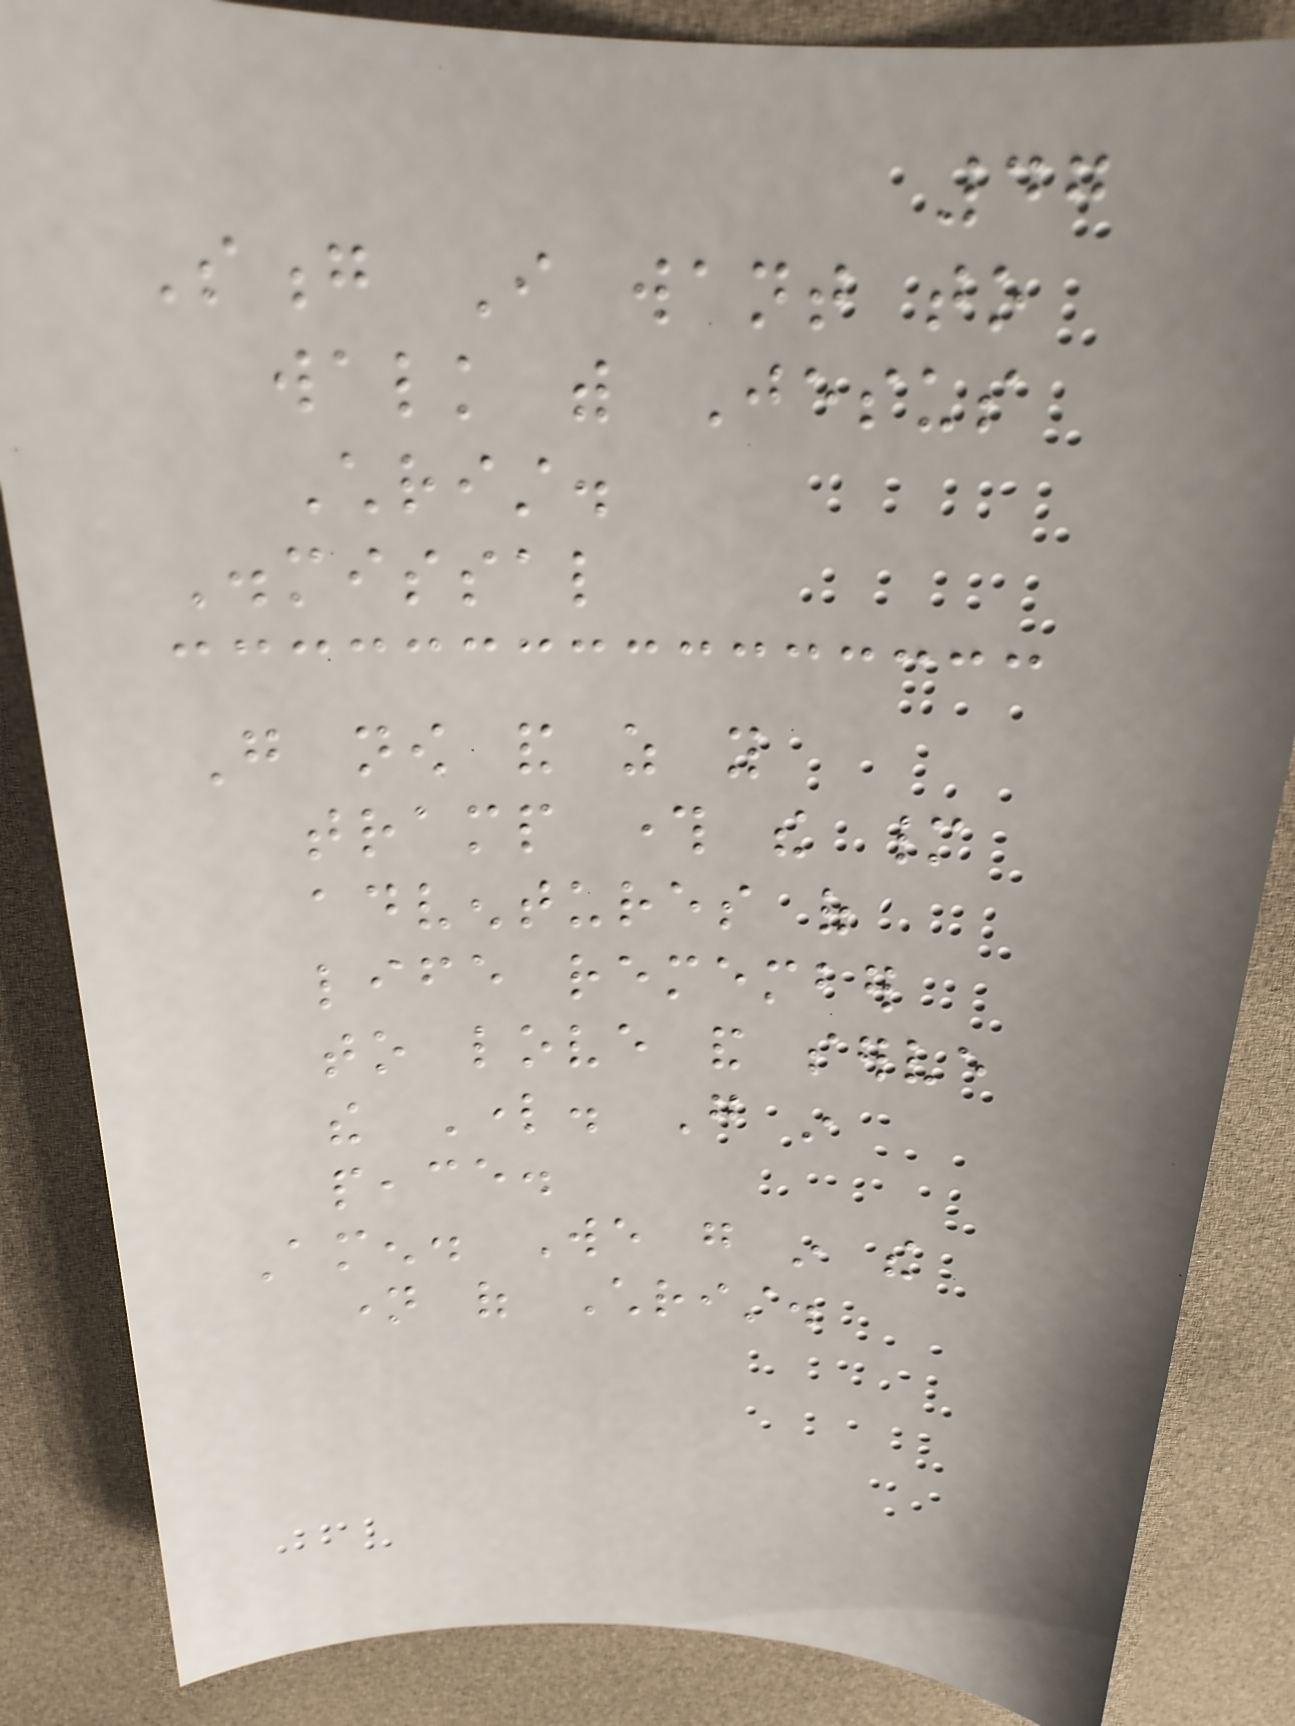47
Song I want to
walk with Jesus
Christ.
Dismissal
Go now and as you
tramp through the many
adventures of
life remember
to love and serve
the Lord. Go in
peace.
Amen. We go in the
name of Christ.
